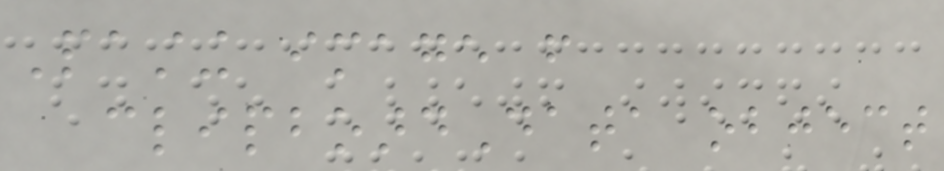Pasting image from
clipboardData object
